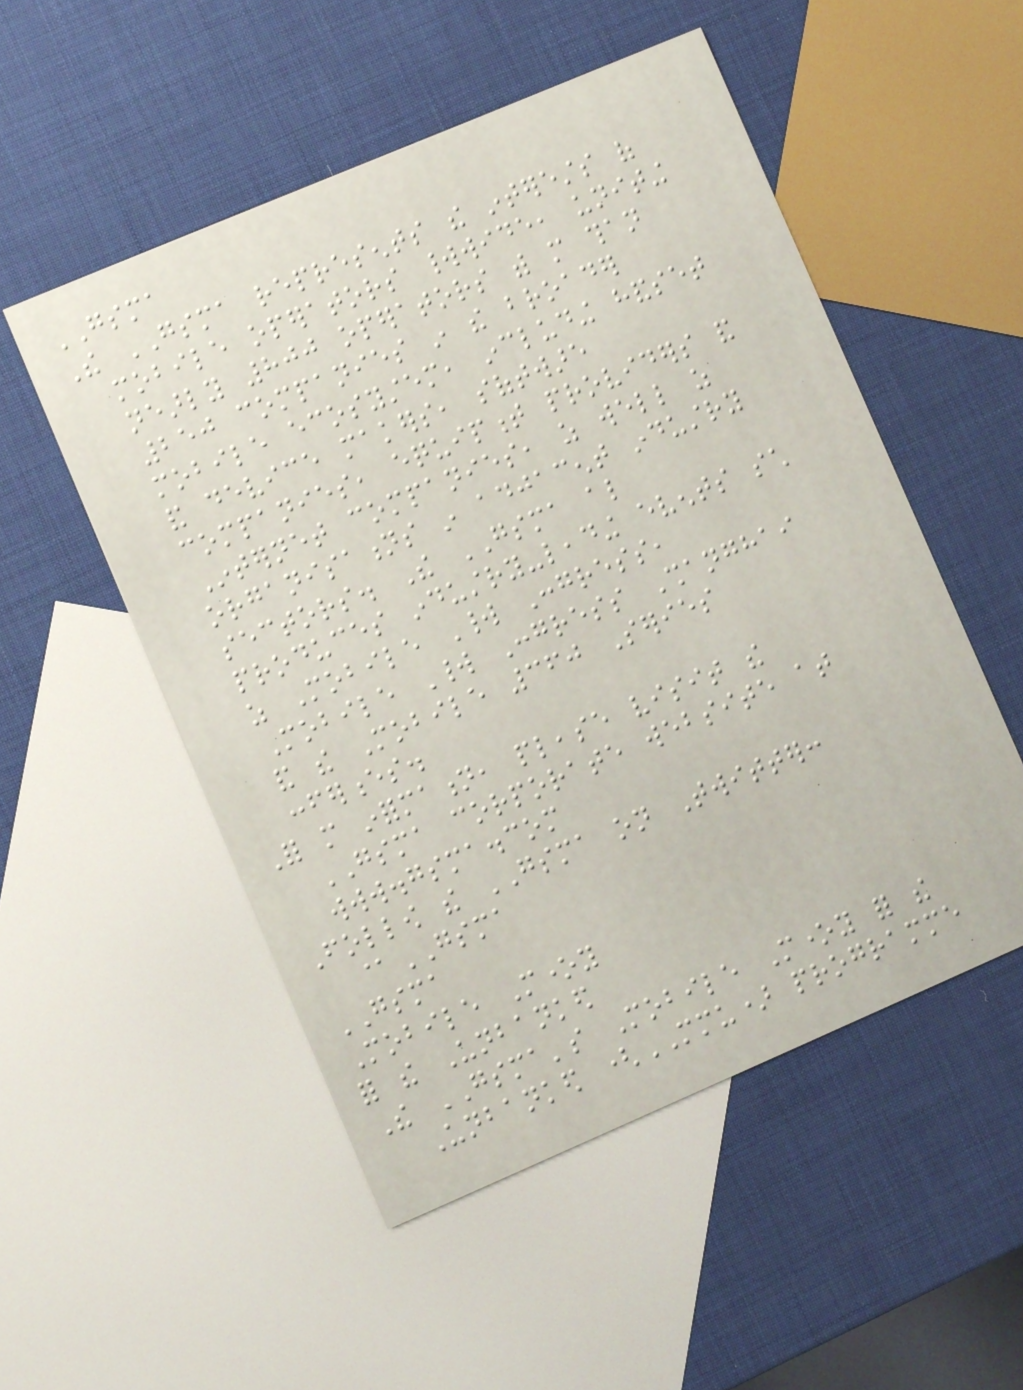GSMA
The GSMA represents the interests of
mobile operators worldwide, uniting
nearly 800 operators with more than
250 companies in the broader
mobile ecosystem, including handset
and device makers, software
companies, equipment providers and
Internet companies, as well as
organisations in adjacent industry
sectors. The GSMA also
produces industry-leading events such
as Mobile World Congress,
Mobile World Congress Shanghai
and the Mobile 360 Series
conferences.
For more information, please visit the
GSMA corporate website at
www.gsma.com
Follow the GSMA on Twitter:
@GSMA
GSMA
Mobile Money
for the Unbanked
The GSMA's Mobile Money for the
Unbanked (MMU) programme
